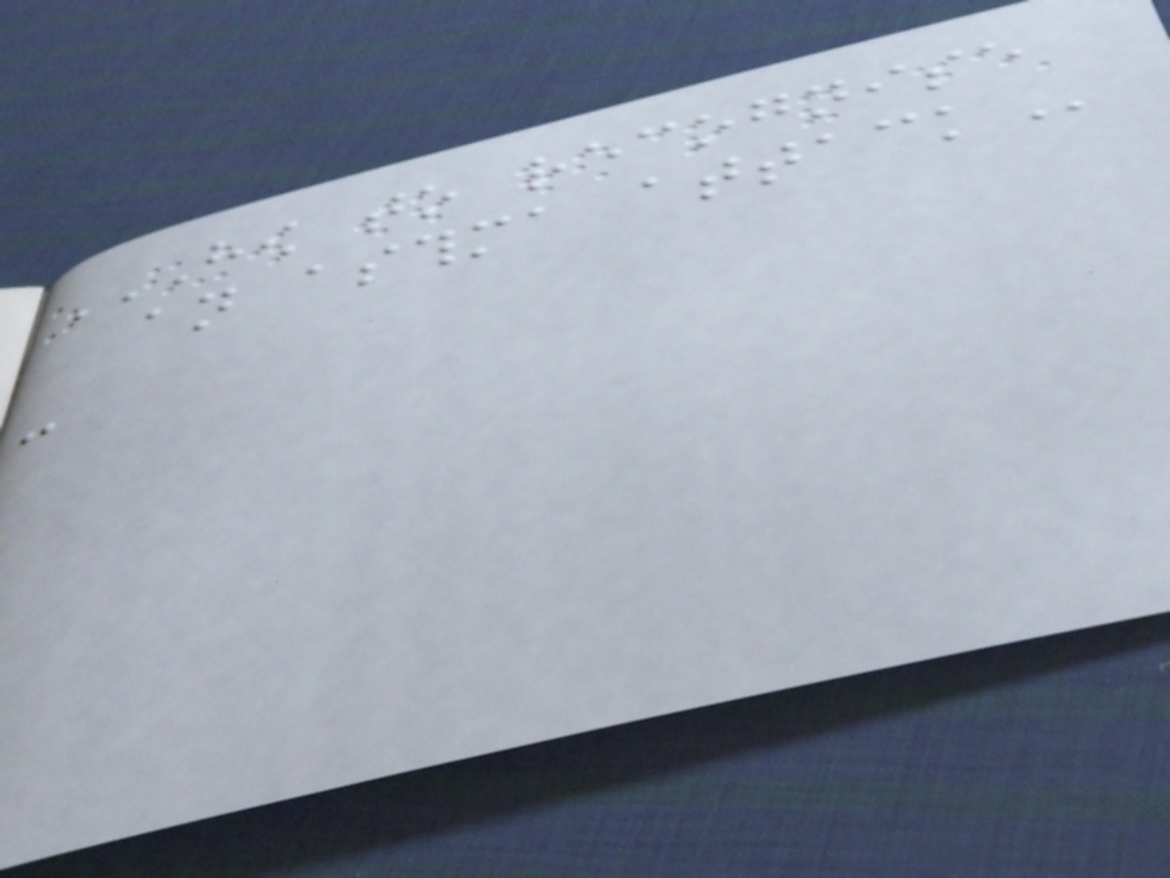HOW TO RECOGNISE
AN ASTHMA ATTACK
-
